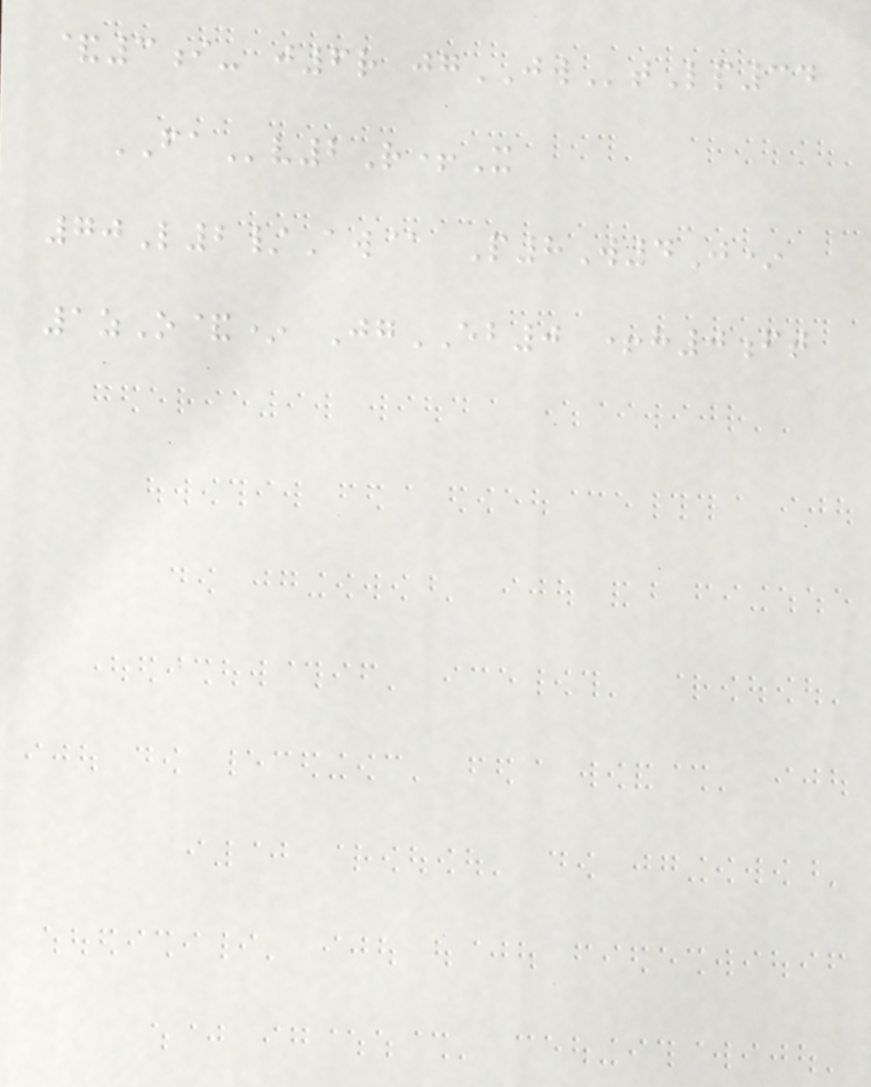&3i- j6r jgJWtLp34
FAv2R+X
70L2/Aw@ P8W4J*
1zO&* JgEB0 +h0ft
